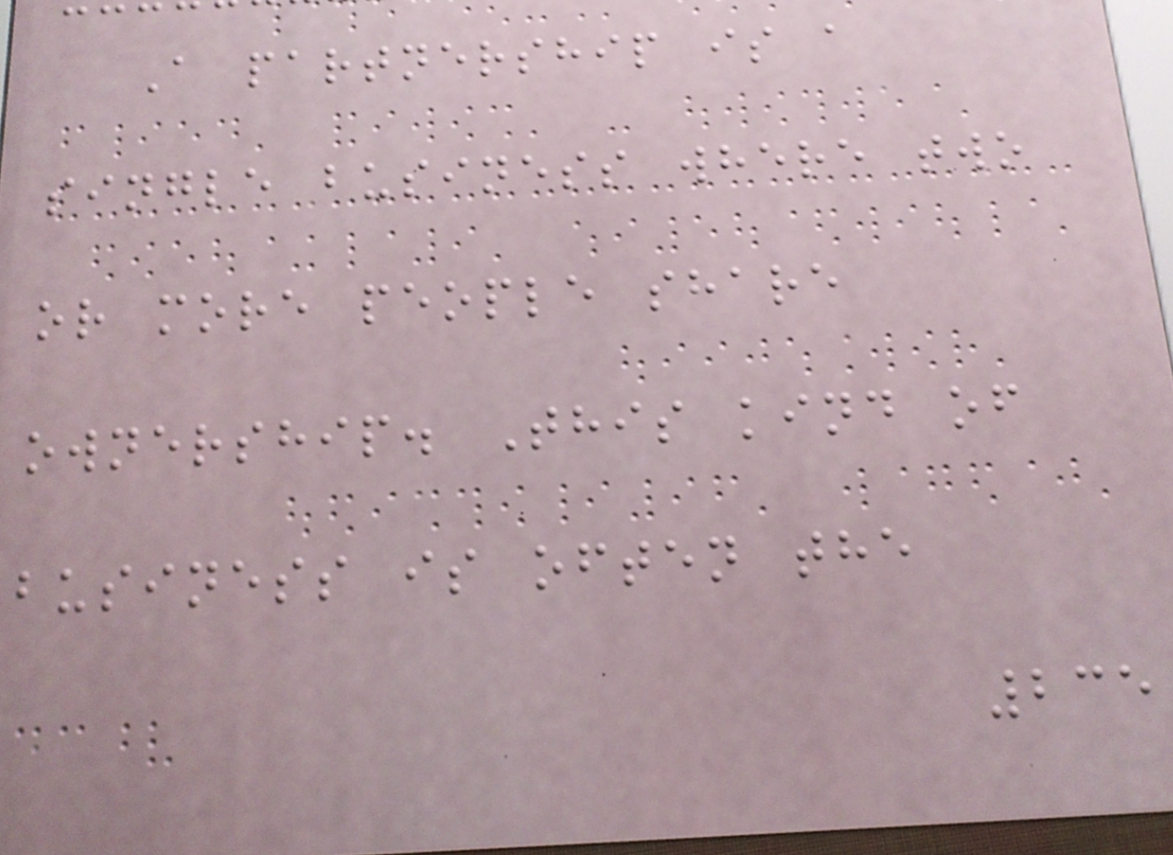A partnership is a
single business where two
or more people share
ownership. This kind of
business is often the
235
